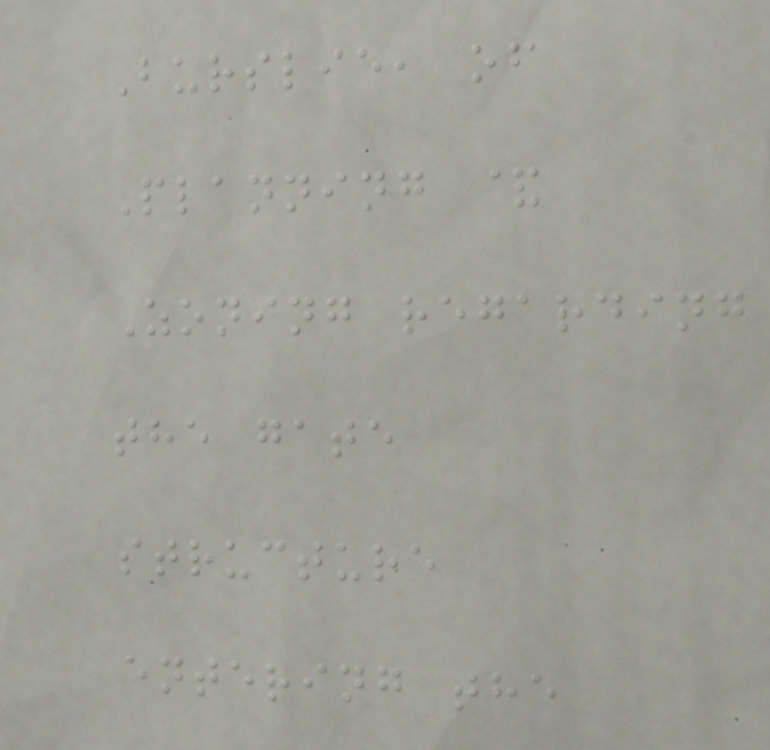Burslie, of
Planning &
Zoning regarding
the gate
structure
entering the
